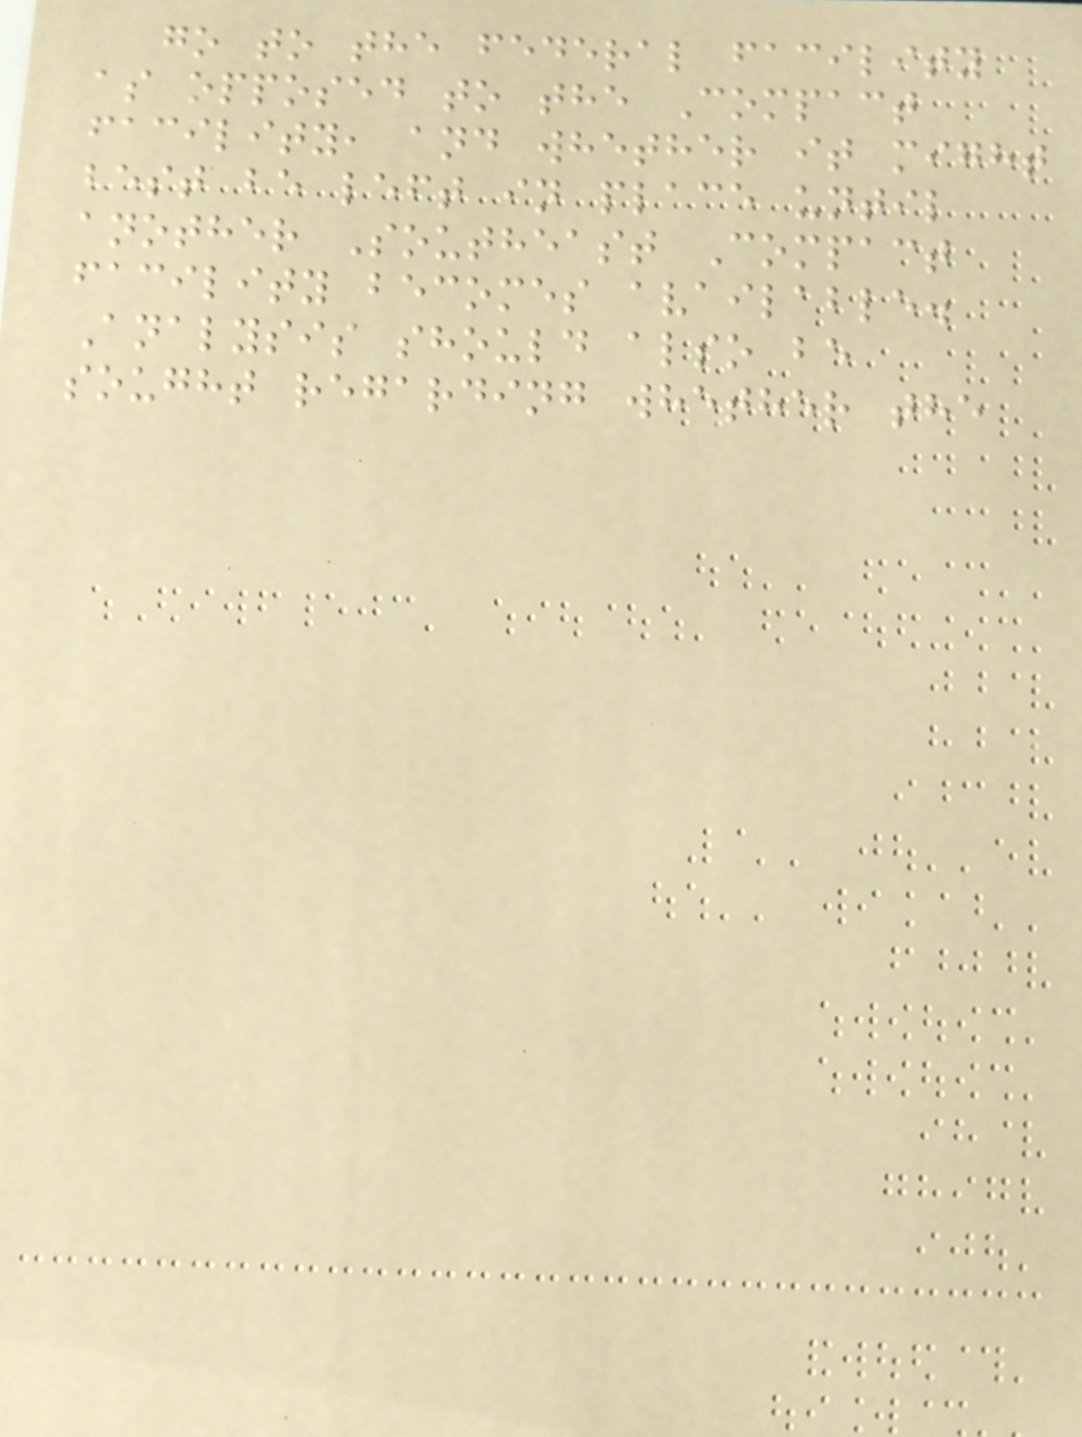go to the federal facility
as opposed to the Compact
facility, and whether it might
best be left in place until
another Southeast Compact
facility becomes available.
Analysis should also be
sought regarding whether the
